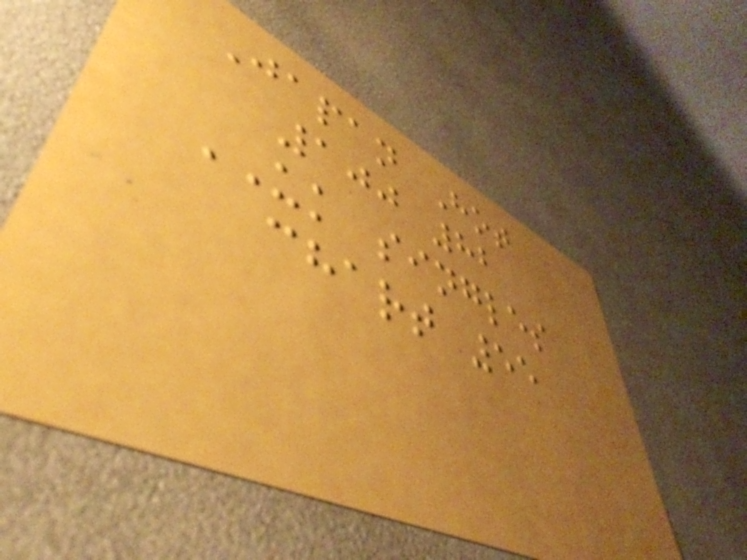Japan Hot
100 82
UK singles
chart 55
